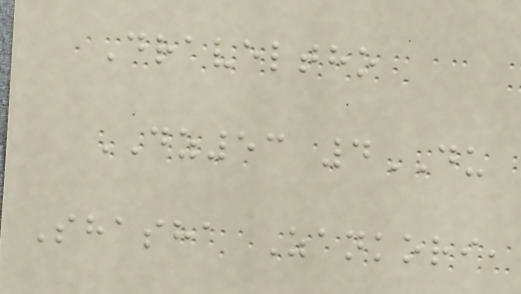Draveltho
DZ53 4DU
Shasha Zankori,
